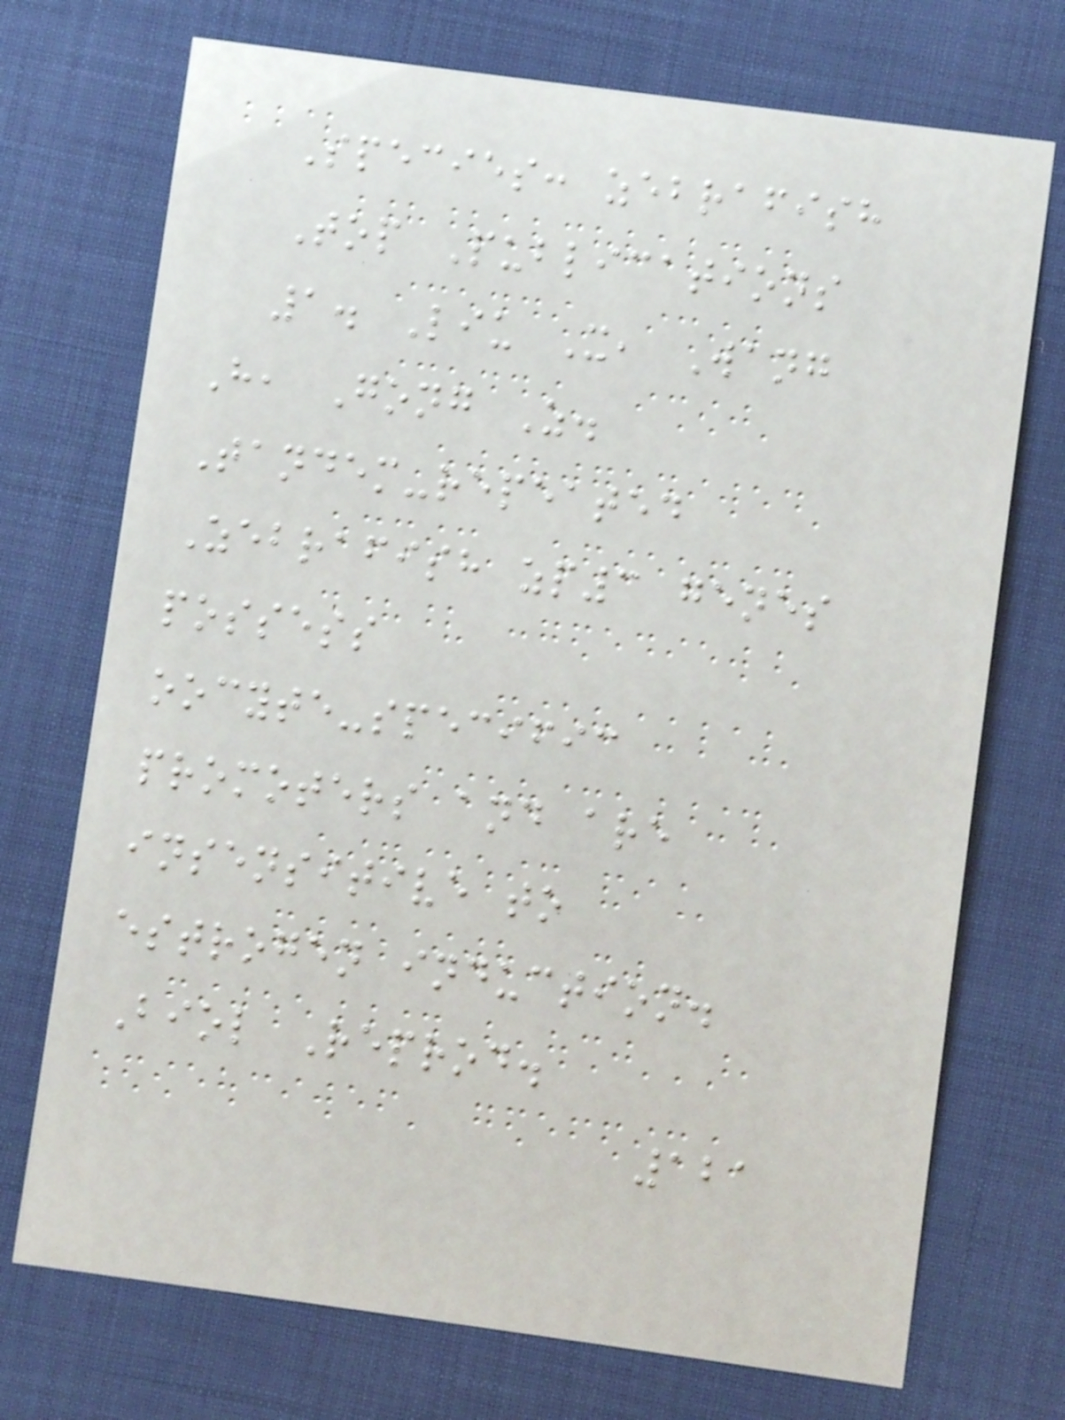Species: zebrafish
Top Publications
1. Liu X, Wang
H, Gong Z.
Tandem-repeated
Zebrafish zp3 genes
possess
oocyte-specific
promoters and are
insensitive to
estrogen induction.
Biol Reprod.
121
